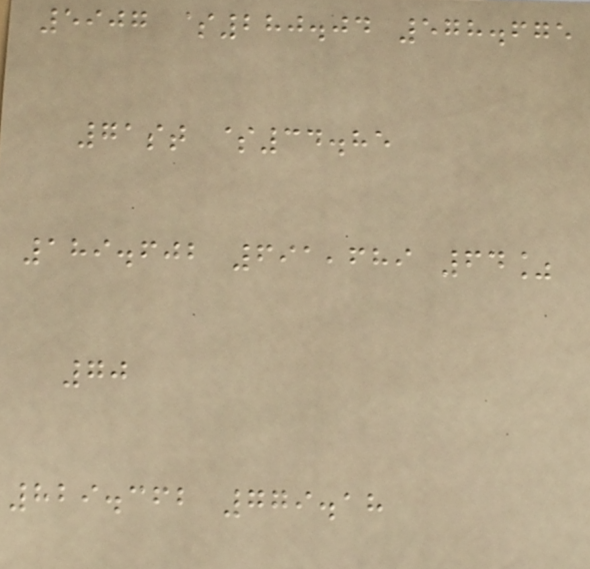5907 $280.04 578.675
71st $34.85
189.602 691,689 64%
70
829.362 779.18
